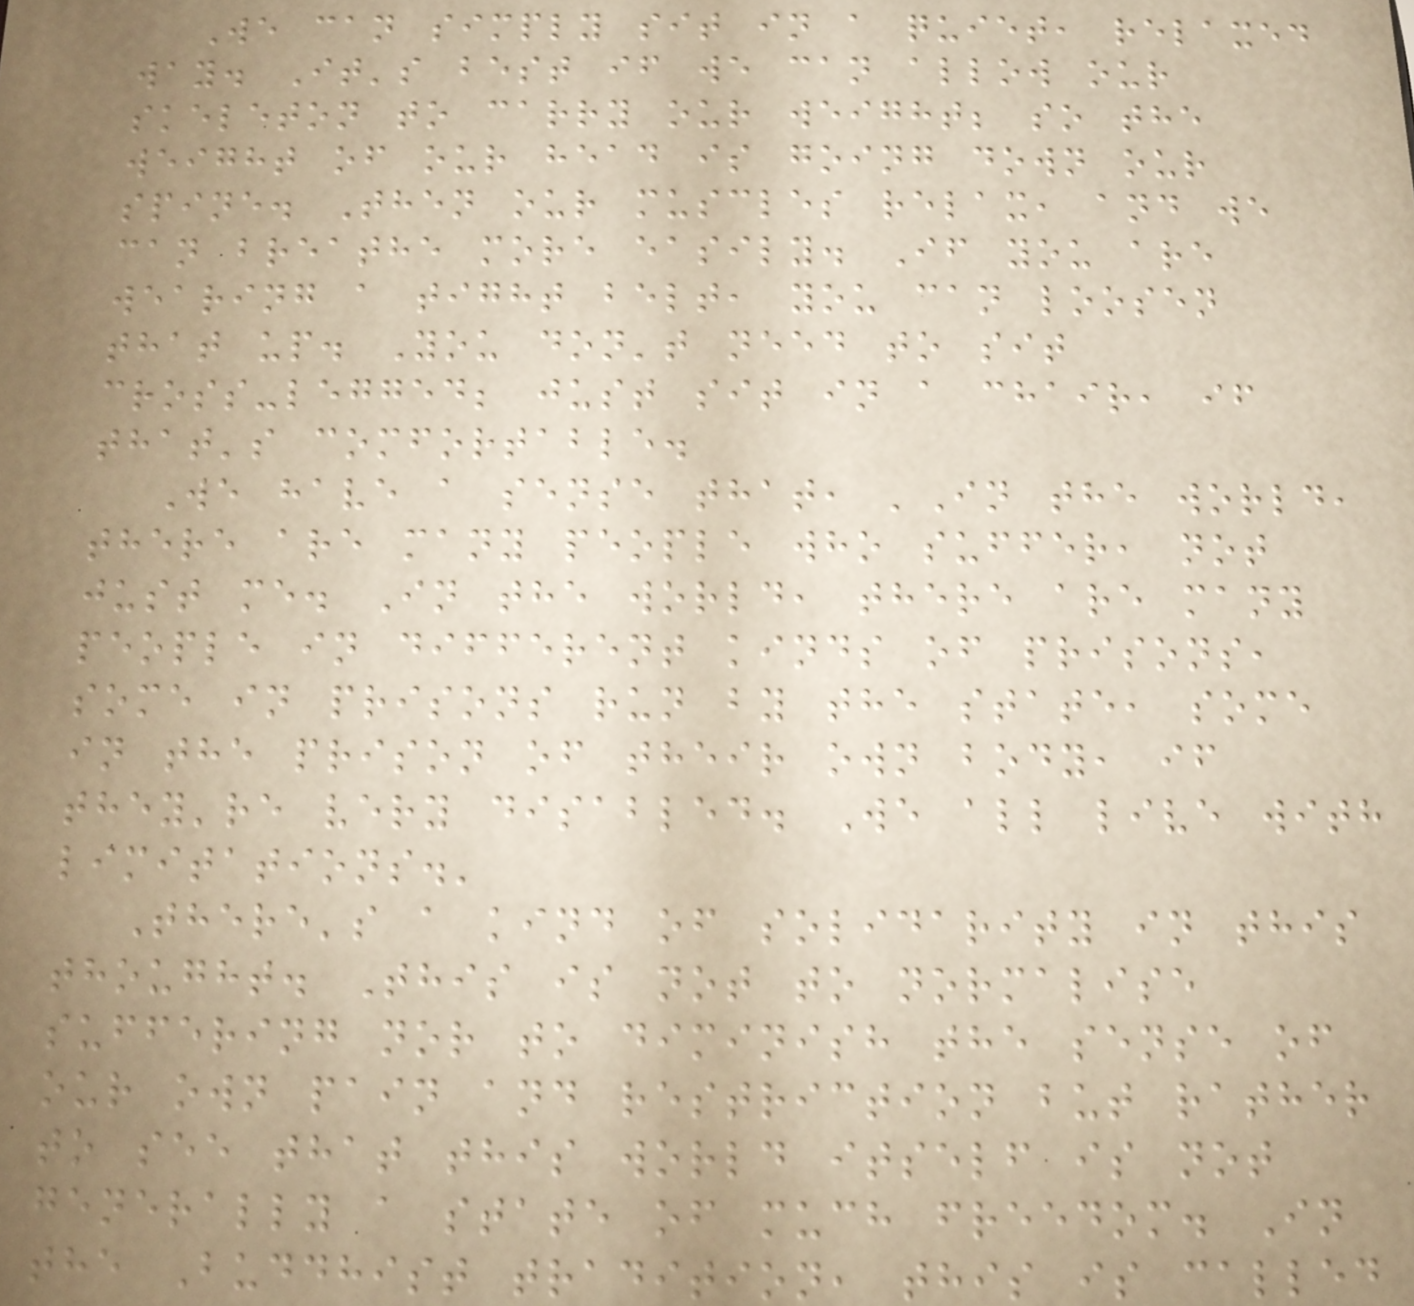We can simply sit in a quiet, relaxed
way. It's best if we can allow our
skeleton to carry our weight; so the
weight of our head is going down our
spine. Then our muscles relax, and we
can breathe more easily. If you are
wearing a tight belt, you can loosen
that up. You don't need to sit
cross-legged; just sit in a chair, if
that's comfortable.
We have a sense that, 'In the world,
there are many people who suffer, not
just me. In the world, there are many
people in different kinds of prisons,
some in prisons run by the state, some
in the prison of their own body, if
they're very disabled. We all live with
limitations.'
There's a kind of solidarity in this
thought. This is not to normalise
suffering nor to diminish the sense of
our own pain and restriction but rather
to see that this world itself is not
generally a state of much freedom. In
the Buddhist tradition, this is called
